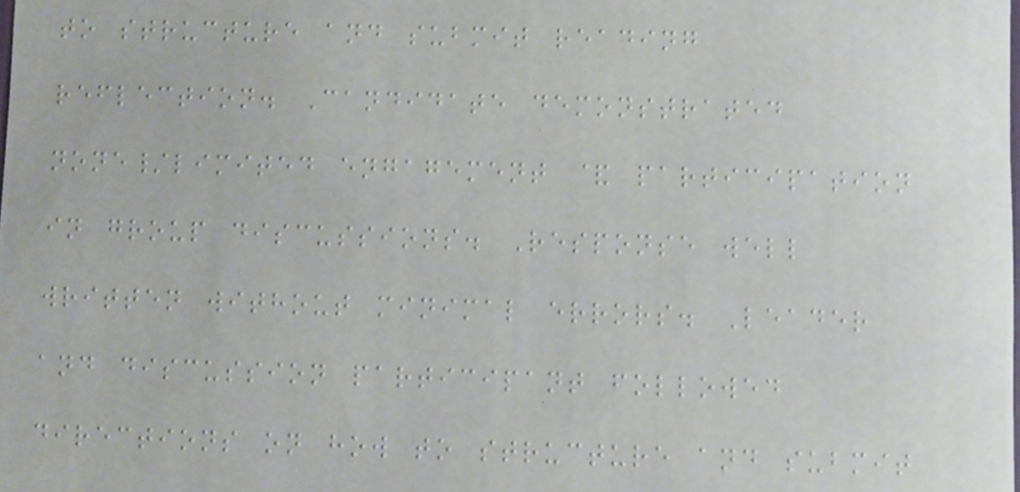to structure and submit reading
reflection. Candidate demonstrated
none/limited engagement & participation
in group discussions. Response well
written without minimal errors. Leader
and discussion participant followed
directions on how to structure and submit
